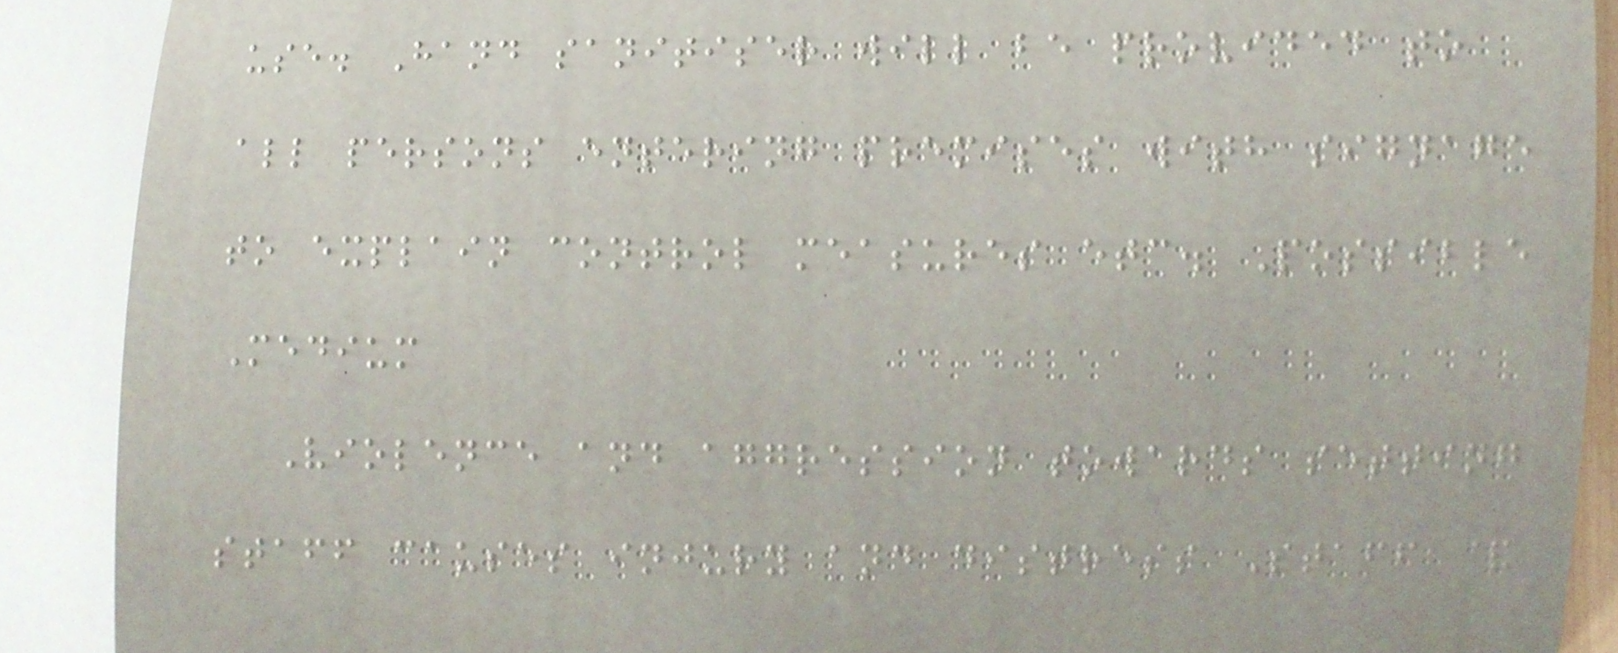use. Hand sanitiser will be provided to
all persons entering premises with signage
to explain control measures etc. Possible
Medium
Violence and aggression towards setting
staff causes injury and distress Staff &
